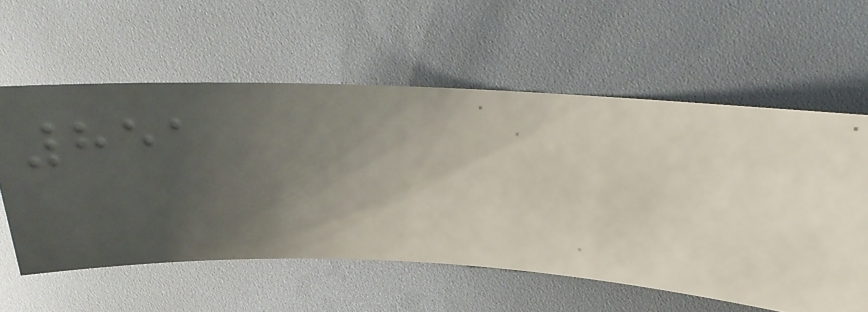851
